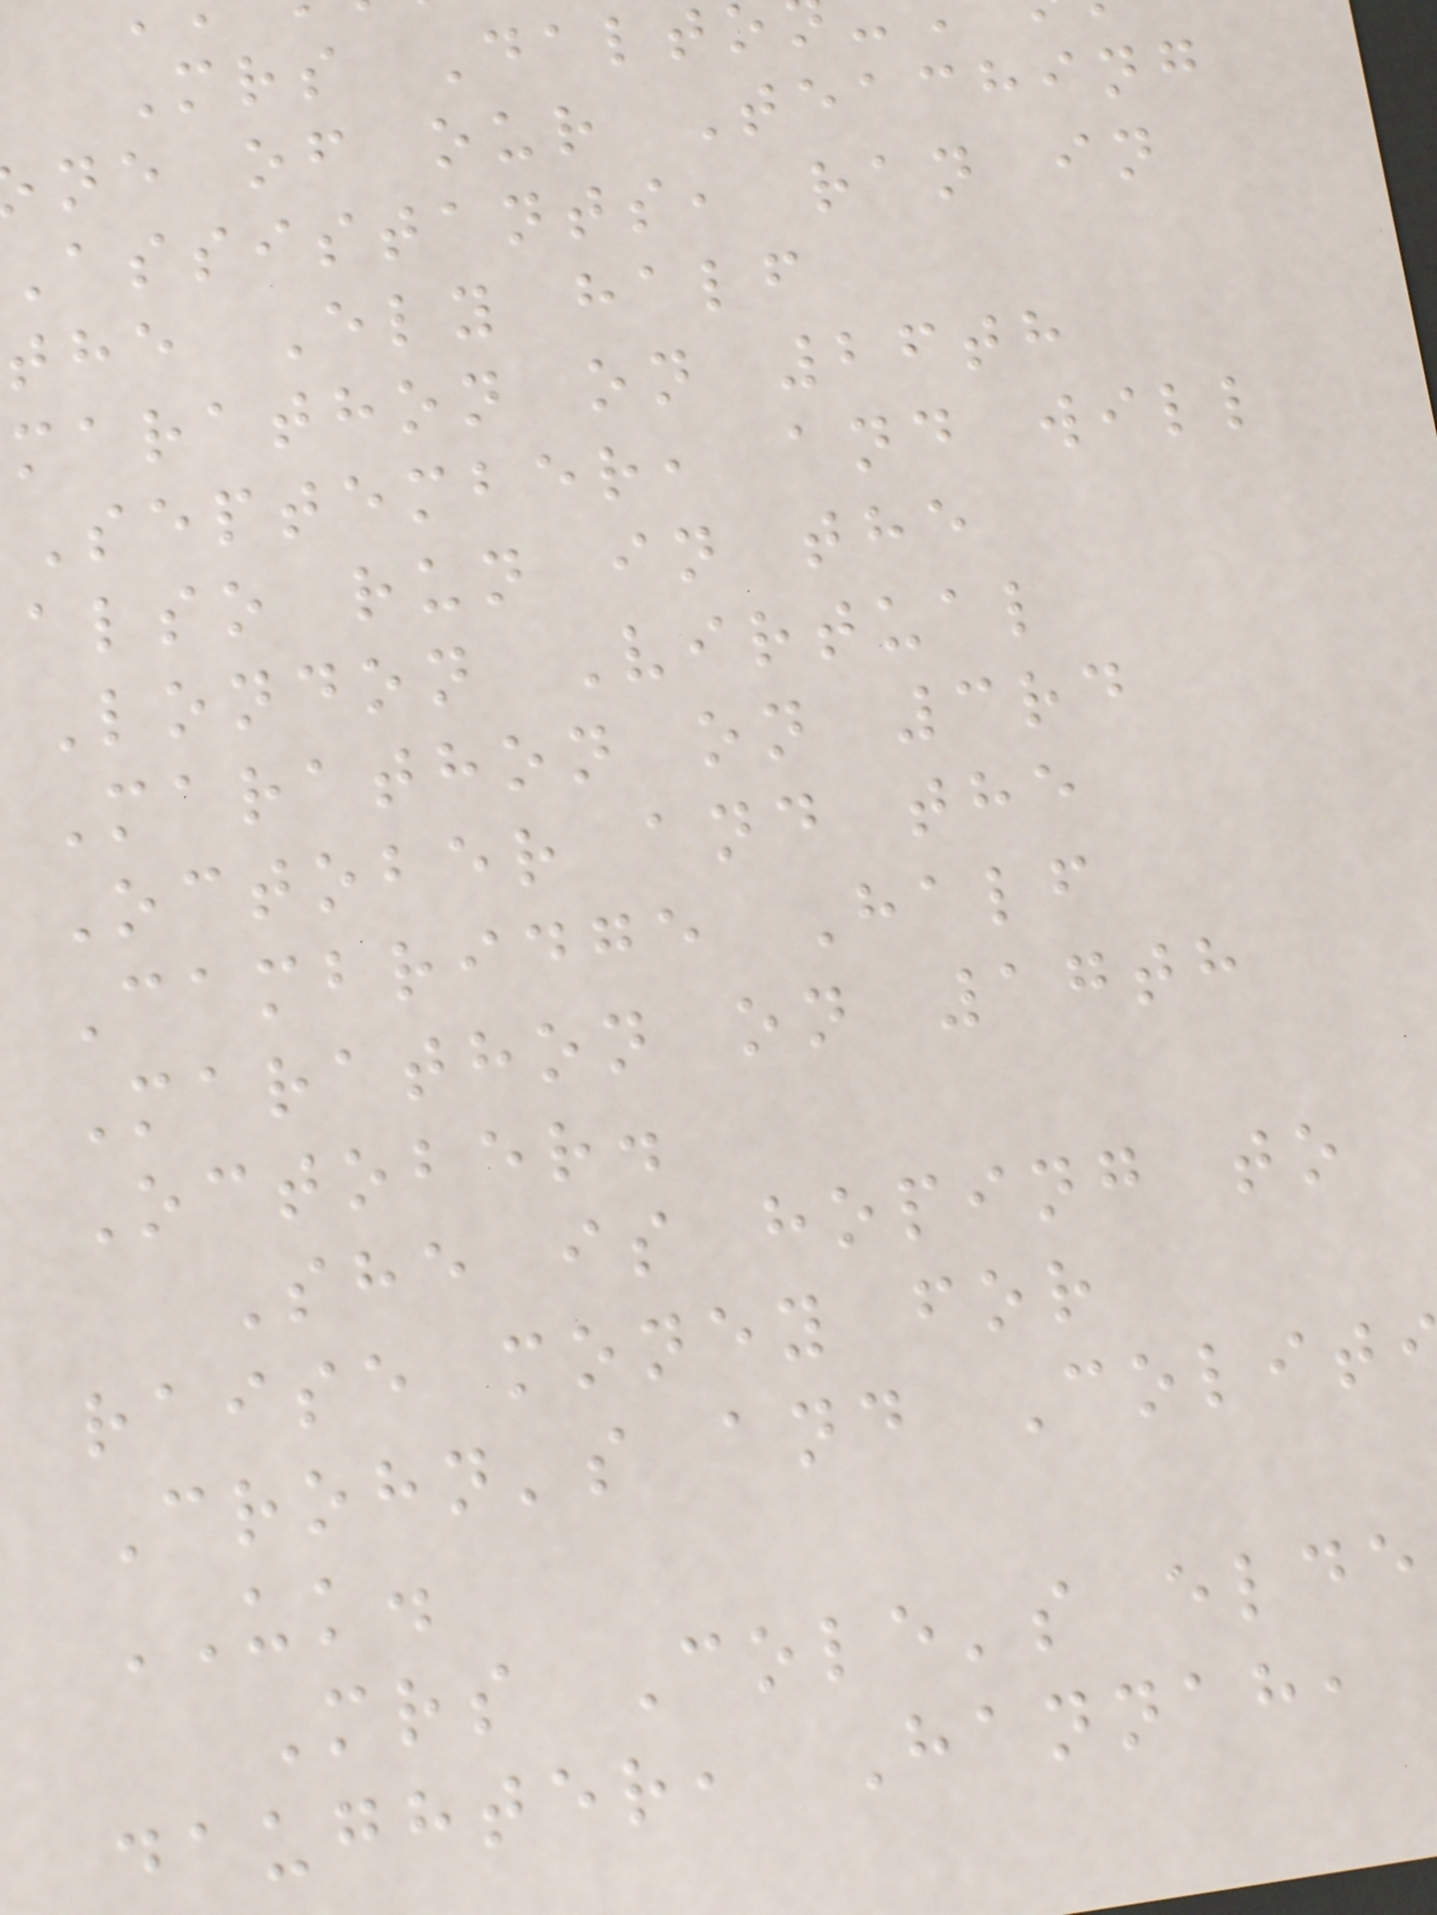Mrs Dalt
ne of our Teaching
Assistants, ran in
the Ely half
marathon on 26th
September, and will
also run in the
London Virtual
Marathon on 3rd
October and the
Cambridge Half
Marathon on 17th
October.
She is hoping to
raise money for
Crohn's and Colit
UK.
Mrs Cole's elde
daughter, Hannah,
